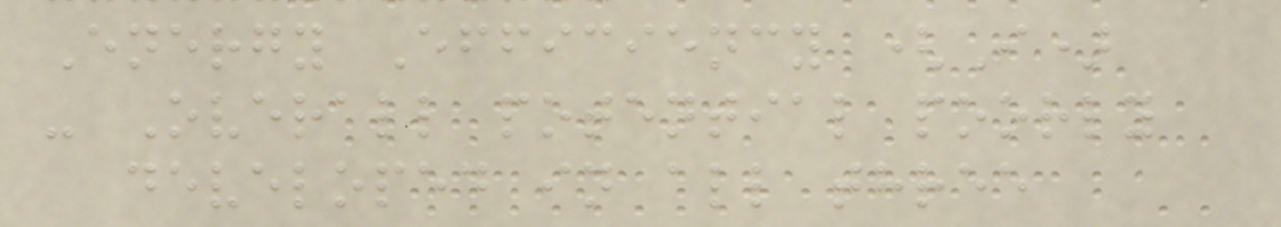Energy Efficiency (I)
- Overall potential poorly
developed in all three
